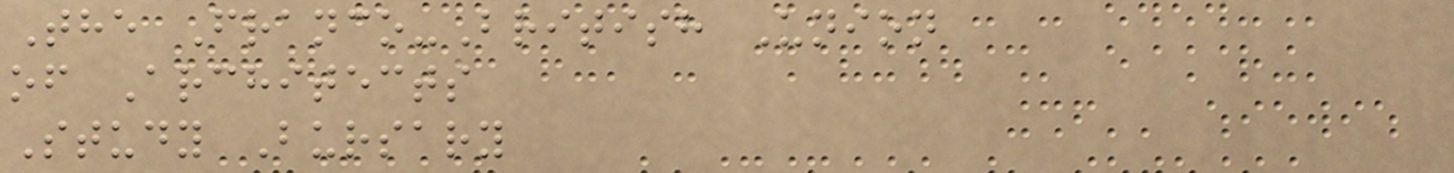The Franco-British Union
of Architects
Study Bursary
